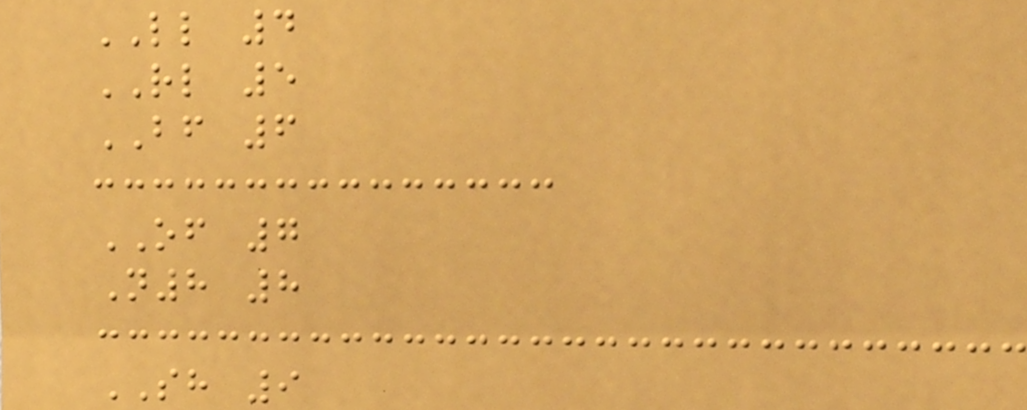LL 4
RL 5
BF 6
OF 7
N8 8
SH 9
